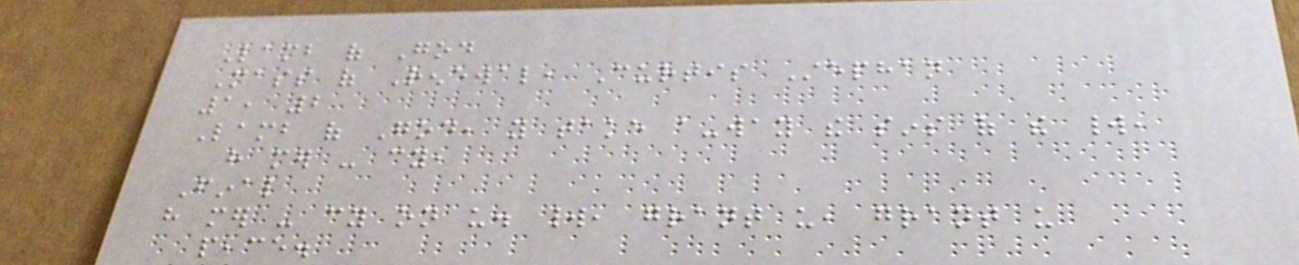Lamb of God
Mass of Renewal, Curtis Stephan
1, 2
Lamb of God, you take a-way the sins of the world,
have mer - cy,
Final
have mer - cy on us. world, grant us, grant us
peace.
